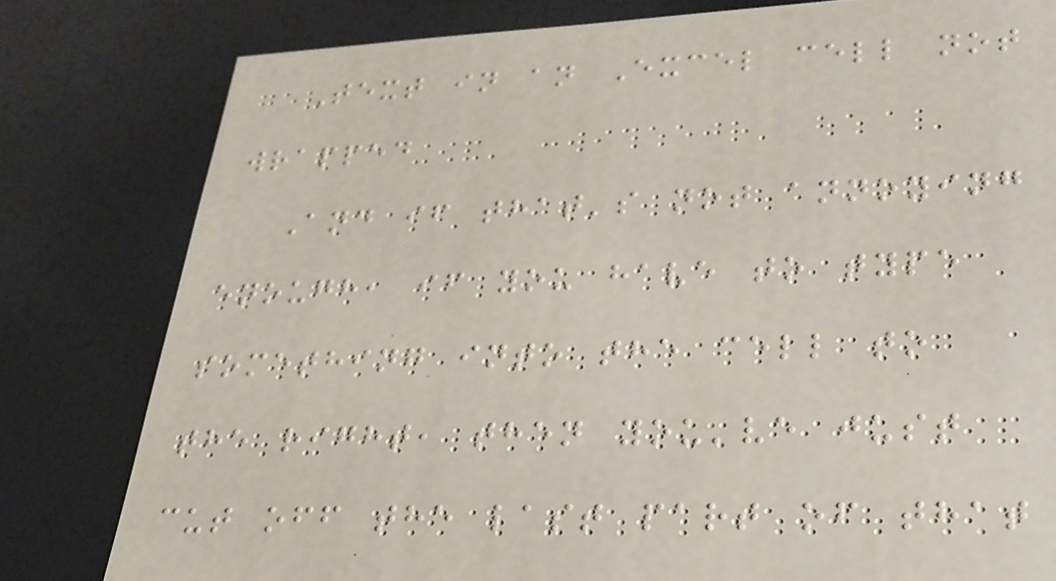Text in an Excel cell not
wrapped
And if that's not annoying
enough, if you have to type
something into the cell to
the right, then you've just
cut off the last part of that
